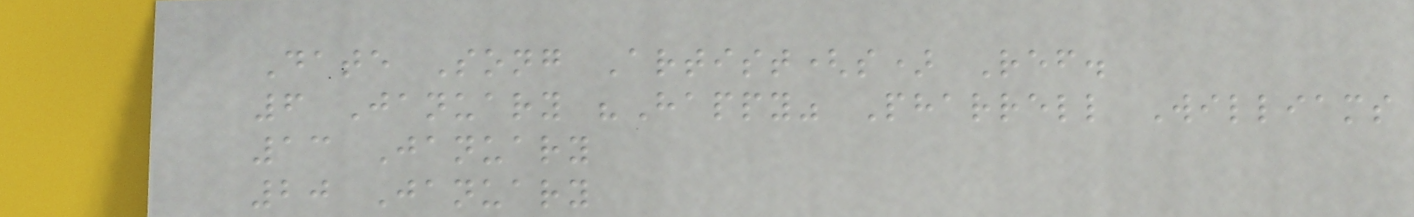Date Song Artist(s) Ref.
6 January "Happy" Pharrell Williams
13 January
20 January
